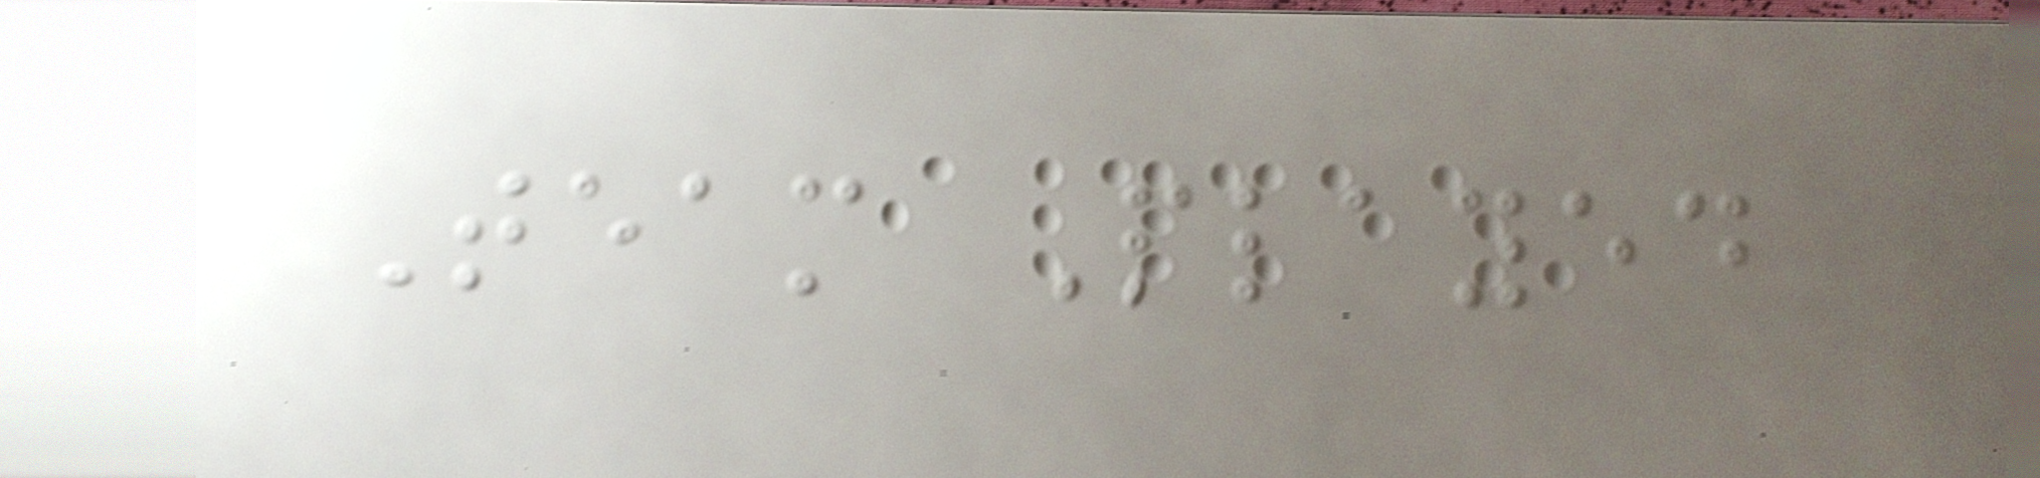Team Played
